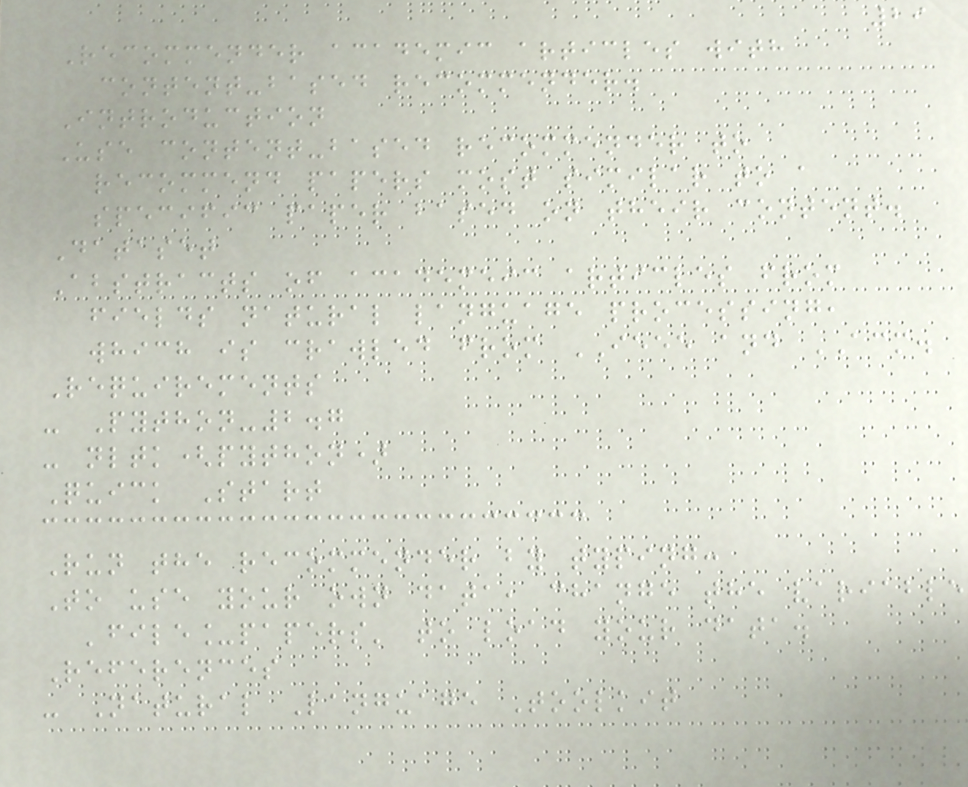29
Recommender academic articles with
content-based recommender.
Introduction
Use content-based recommender to
recommend papers most similar to a
specific paper based on their content.
Dataset
Abstracts of academeic articles from
fields natural language processing,
which is crawled from IEEE and ACM.
Requirements
- Python-2.7
- nltk(python)
Quick Start
Run the recommender by typing:
To use your own data, change the variable
'file_papers' to load your data.
References
- Natural Language Toolkit
